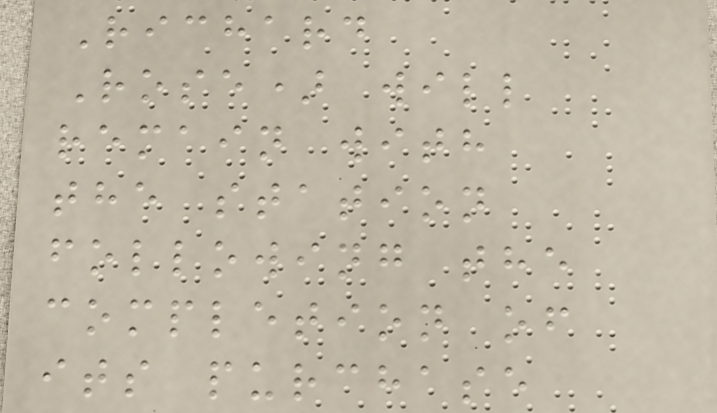Richard
Rose) will
remain with
the station
following the
completion of
its purchase
